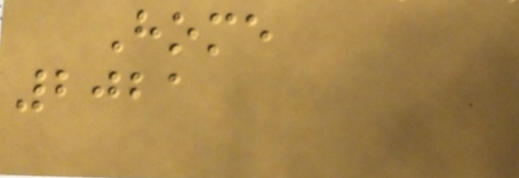Home
2021
